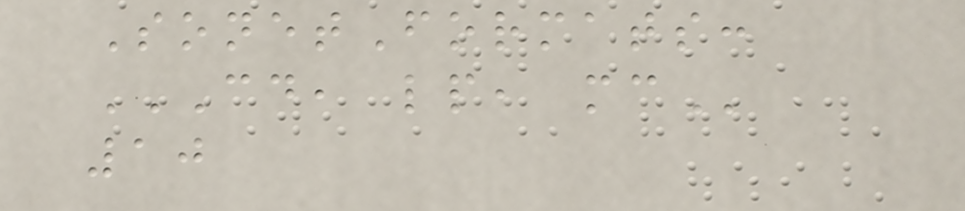SonetFormats:
CD, LP, MC
10
